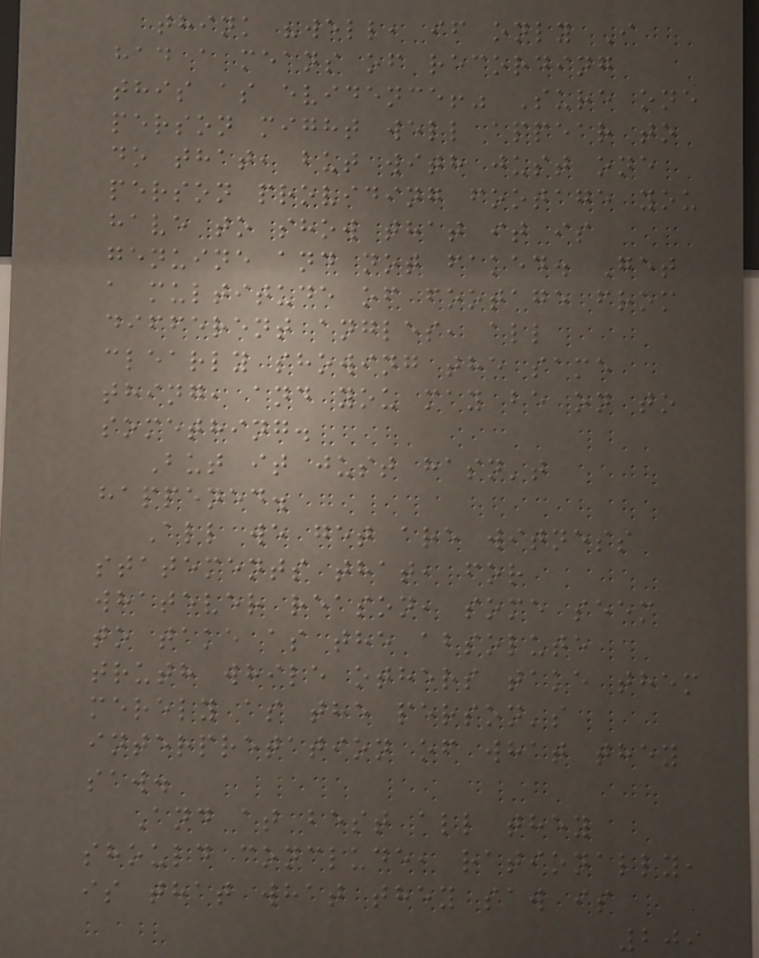think "well, if only I
had a means of recording
this as evidence!" Sure one
person might well appear to
do that, but with just one
person providing footage you
have to show that it is
genuine and not faked. Get
a multitude of footage from
different angles, all
clearly showing the same
thing, and you may be on to
something.
But it just hasn't
happened.
All we get are witness
statements that, for
whatever reason, some seem
to take as the absolute
truth while others take them
merely as the person's
interpretation of what they
saw.
And at best all they
should conclude, rationally,
is that what they saw is
209
